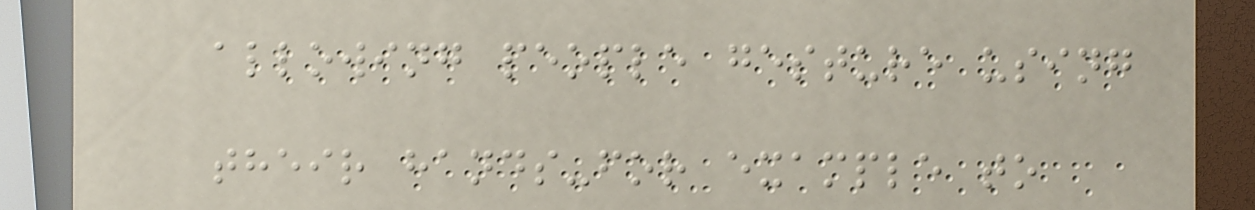allowing people gesture using
their hands-for example to
